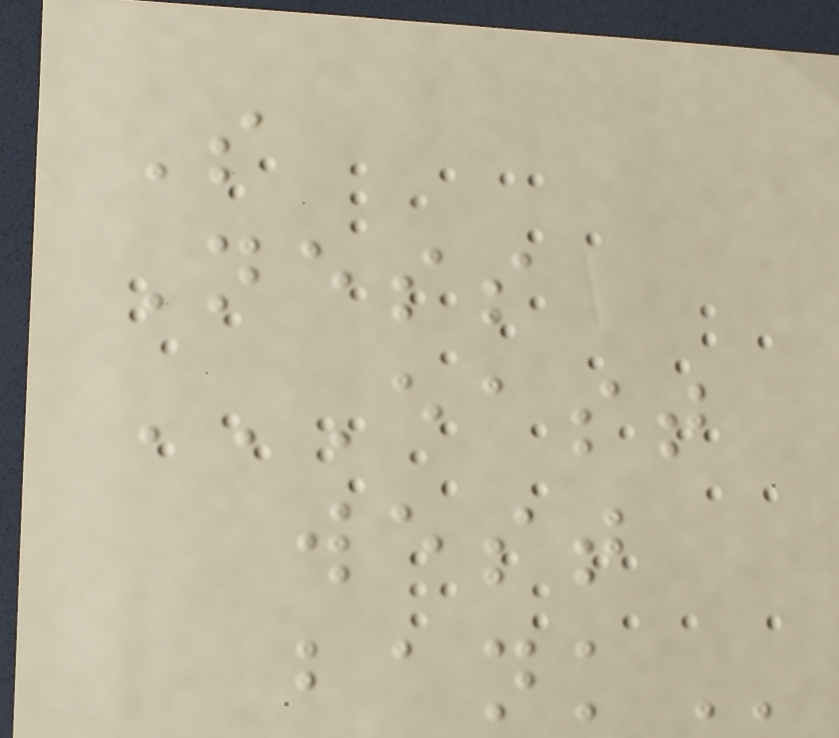S
Ness
EAST
WEST
BANK
